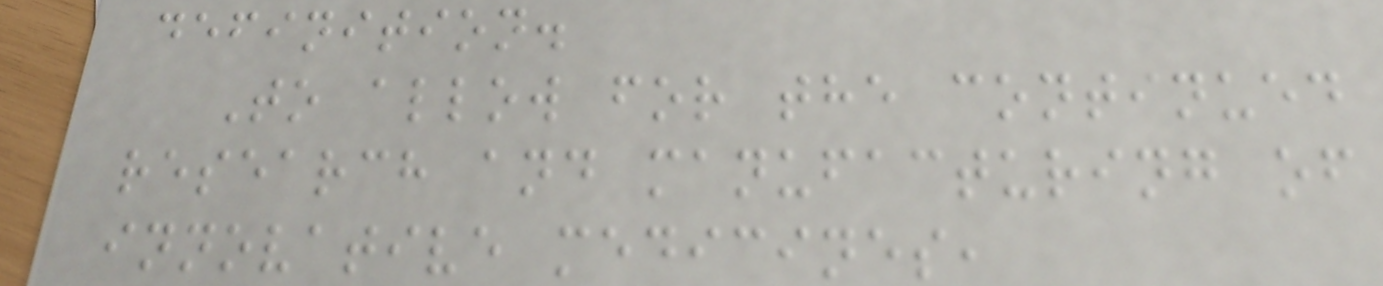definition.
To allow for the continued
research and manufacturing of
innovative medicines,
